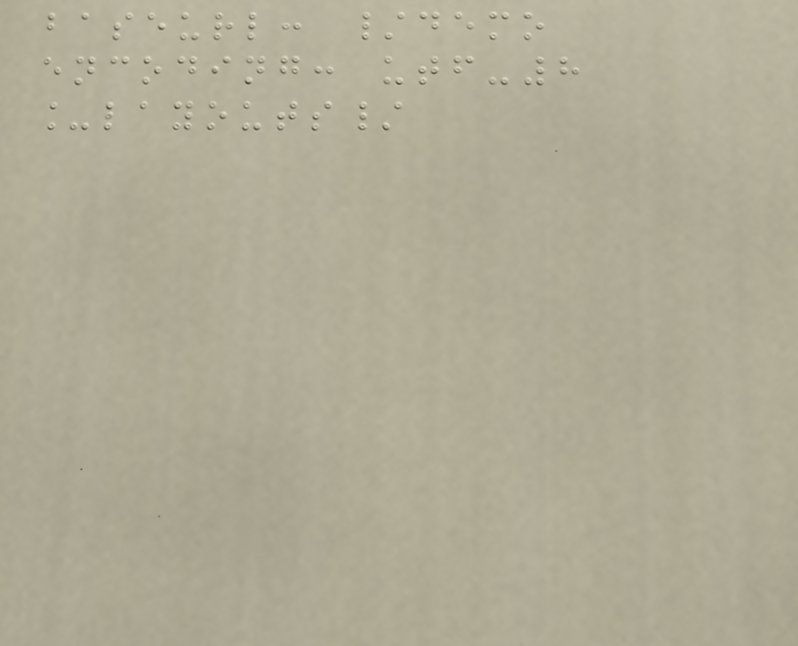baseurl: /demo
encoding: utf-8
_layouts/
